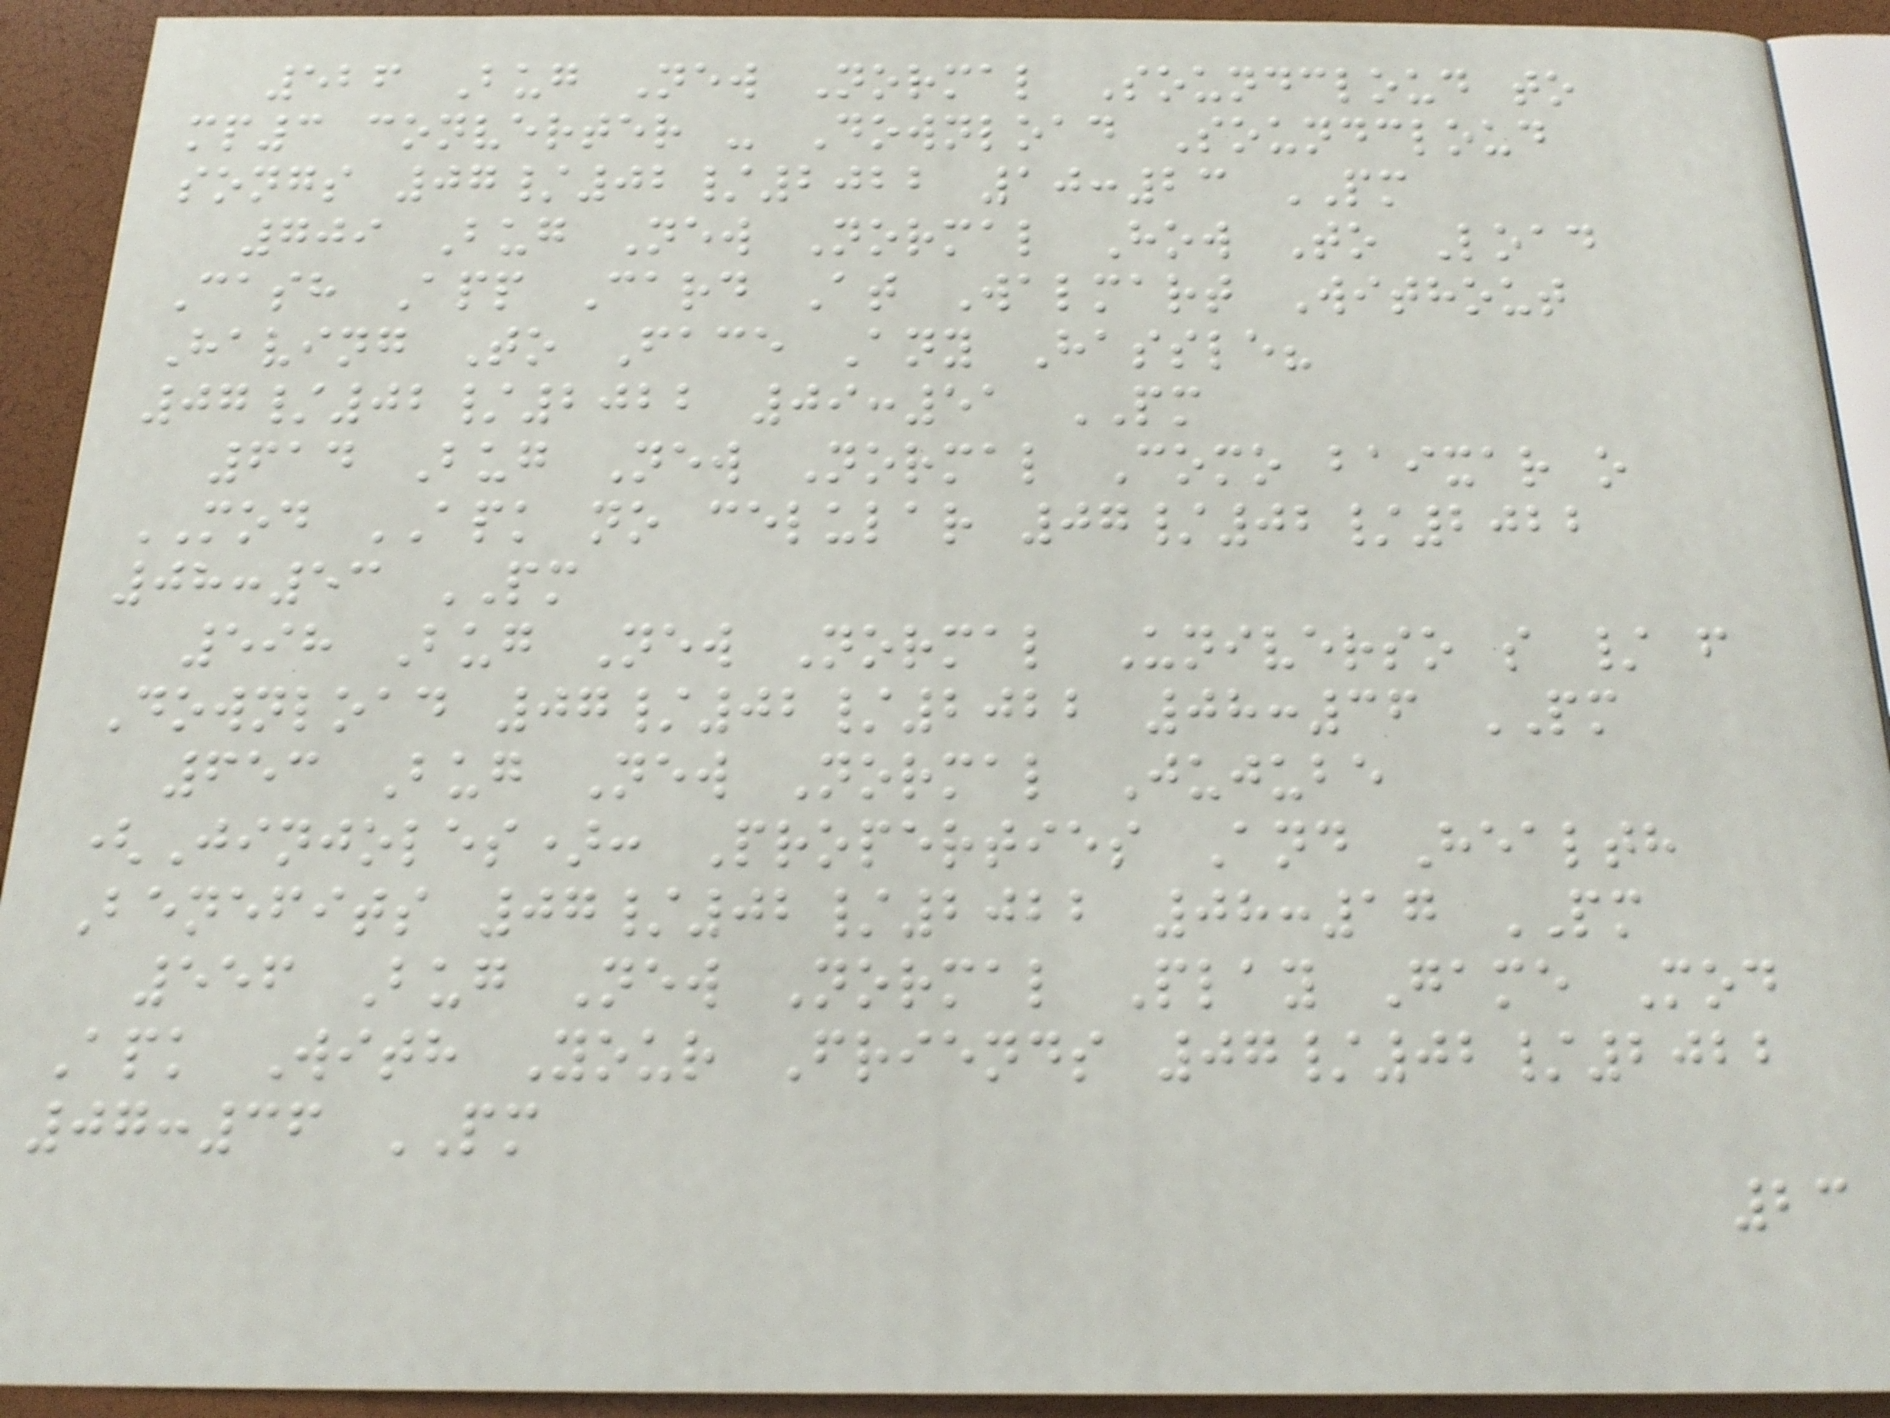526 Bug New Normal Soundcloud to
mp3 converter - Download Soundcloud
songs 07/02/2022 10:23 PM
709 Bug New Normal How To Load
Cash App Card At Walmart Without
Having To Face Any Hassle?
07/02/2022 09:51 PM
614 Bug New Normal Como baixar o
MOD APK no celular 07/02/2022
08:53 PM
598 Bug New Normal Universo s / f
Download 07/02/2022 08:36 PM
653 Bug New Normal Jujube
(Jinjoles): Properties And Health
Benefits 07/02/2022 08:17 PM
556 Bug New Normal Play Game Mod
Apk With Your Friends 07/02/2022
07:36 PM
23
